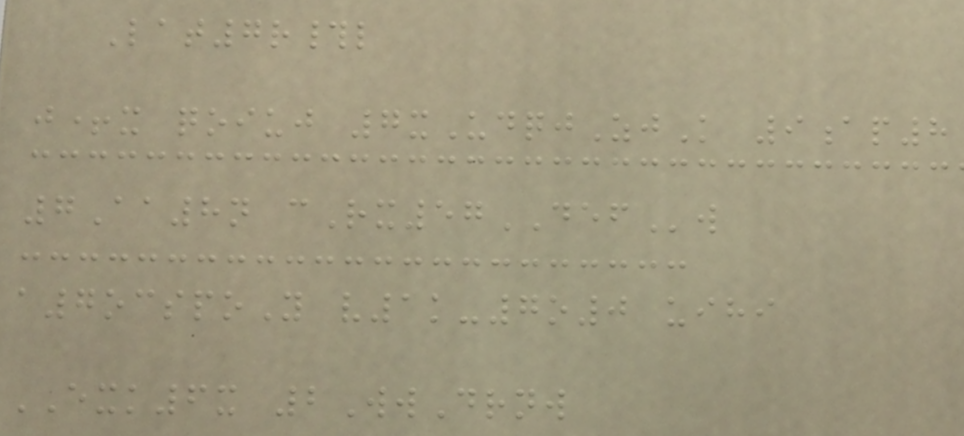Lat7r#l
j+x qoiuj 7xUdqjZjK 9ap8
7Aa8n cRx57DEFw
a7ocspoY v1k-7o0 uihi
EXK6x 2WwDrnw
